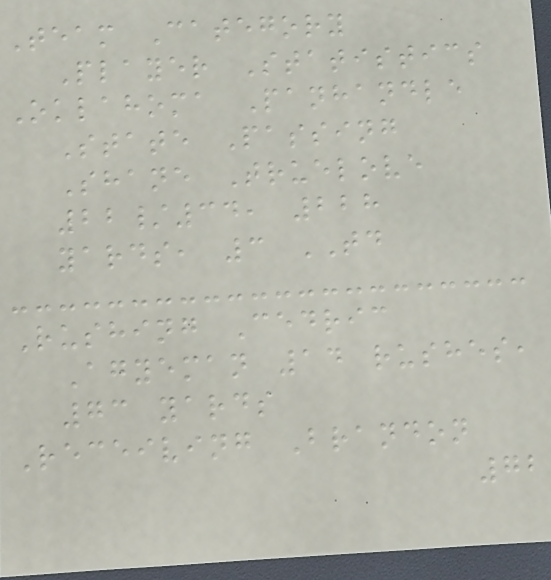Team Category
Player Statistics
Oklahoma Panhandle
State Passing
Shane Truelove
22/34, 228
yards, 3 TD
Rushing Cedric
Agyeman 14 rushes,
73 yards
Receiving Brandon
72
